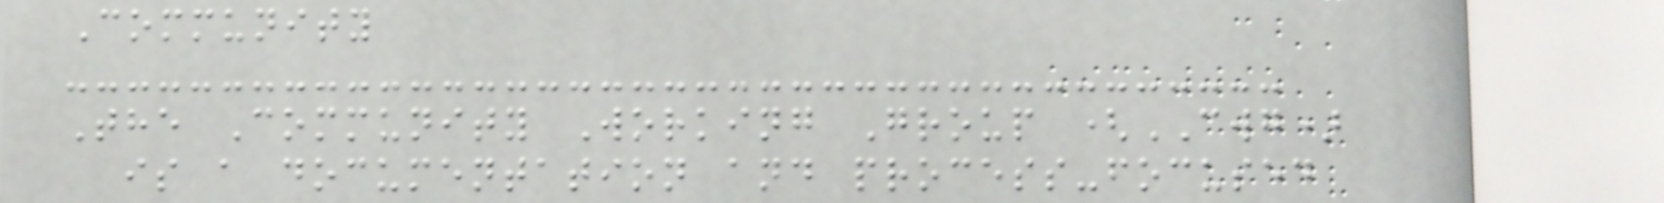Community
The Community Working Group (CWG)
is a documentation and process-focused
